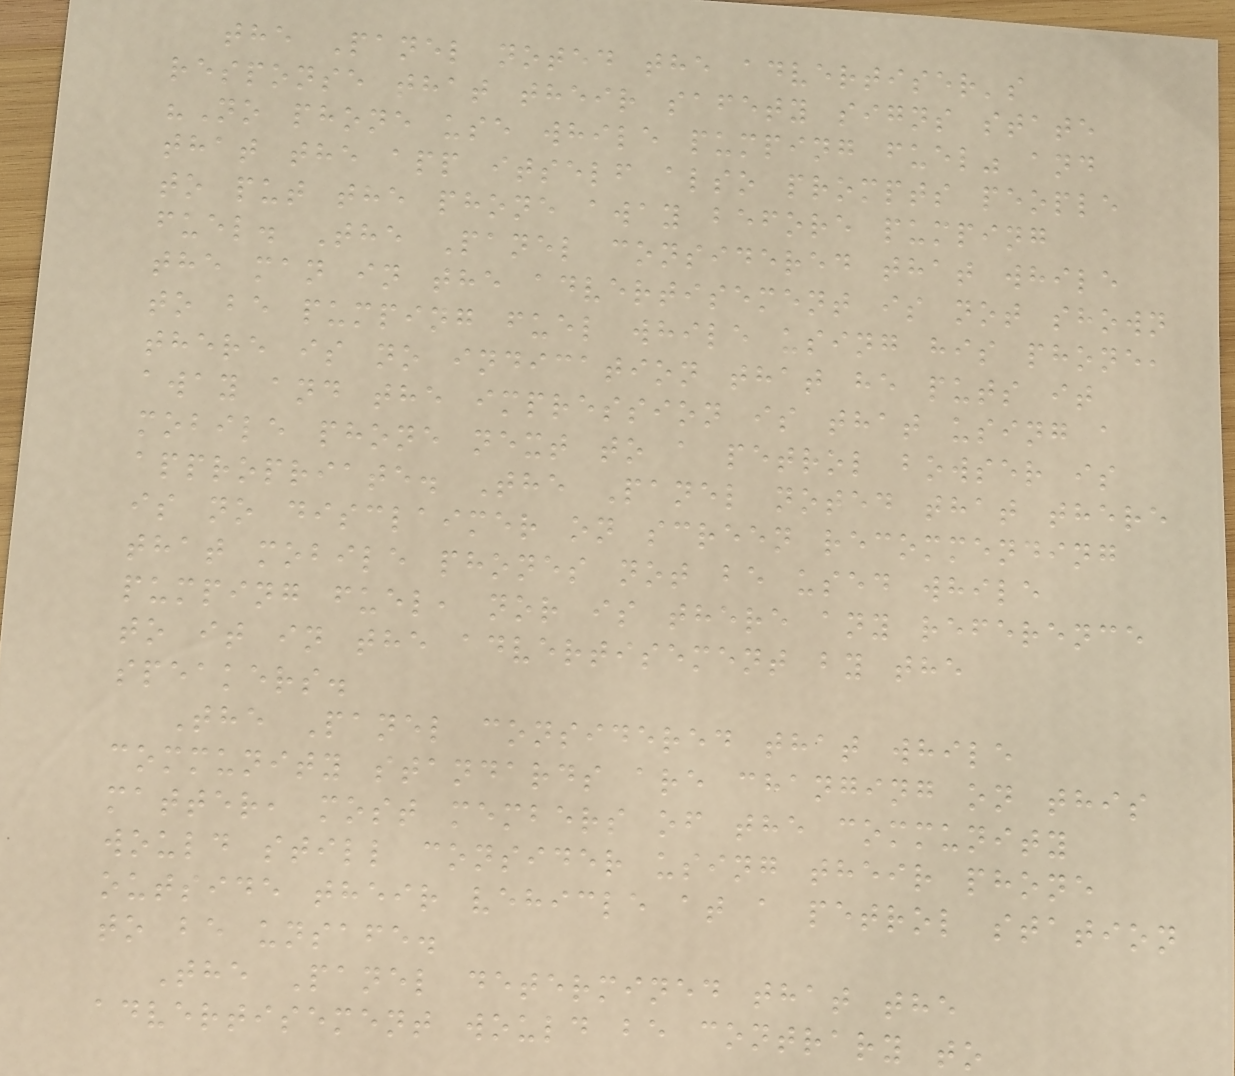the Panel noted the advertiser's
response that their safety signs state
"No phone use while pumping fuel" and
that the app itself also prompts people
to put the phone away before pumping
fuel. The Panel considered that while
the man in the advertisement is not shown
to be pumping fuel while using his phone,
there is no indication that he puts it
away and the impression is that using a
mobile phone next to a petrol bowser is
appropriate. The Panel noted that there
is no disclaimer on screen recommending
that mobile phones not be used while
pumping fuel, nor is there any reference
to it in the advertisement by the
speakers.
The Panel considered that while
community standards are changing on this
matter, most members of the community
would still consider using their phone
outside their vehicle at a petrol station
to be unsafe.
The Panel determined that the
advertisement would be contrary to
